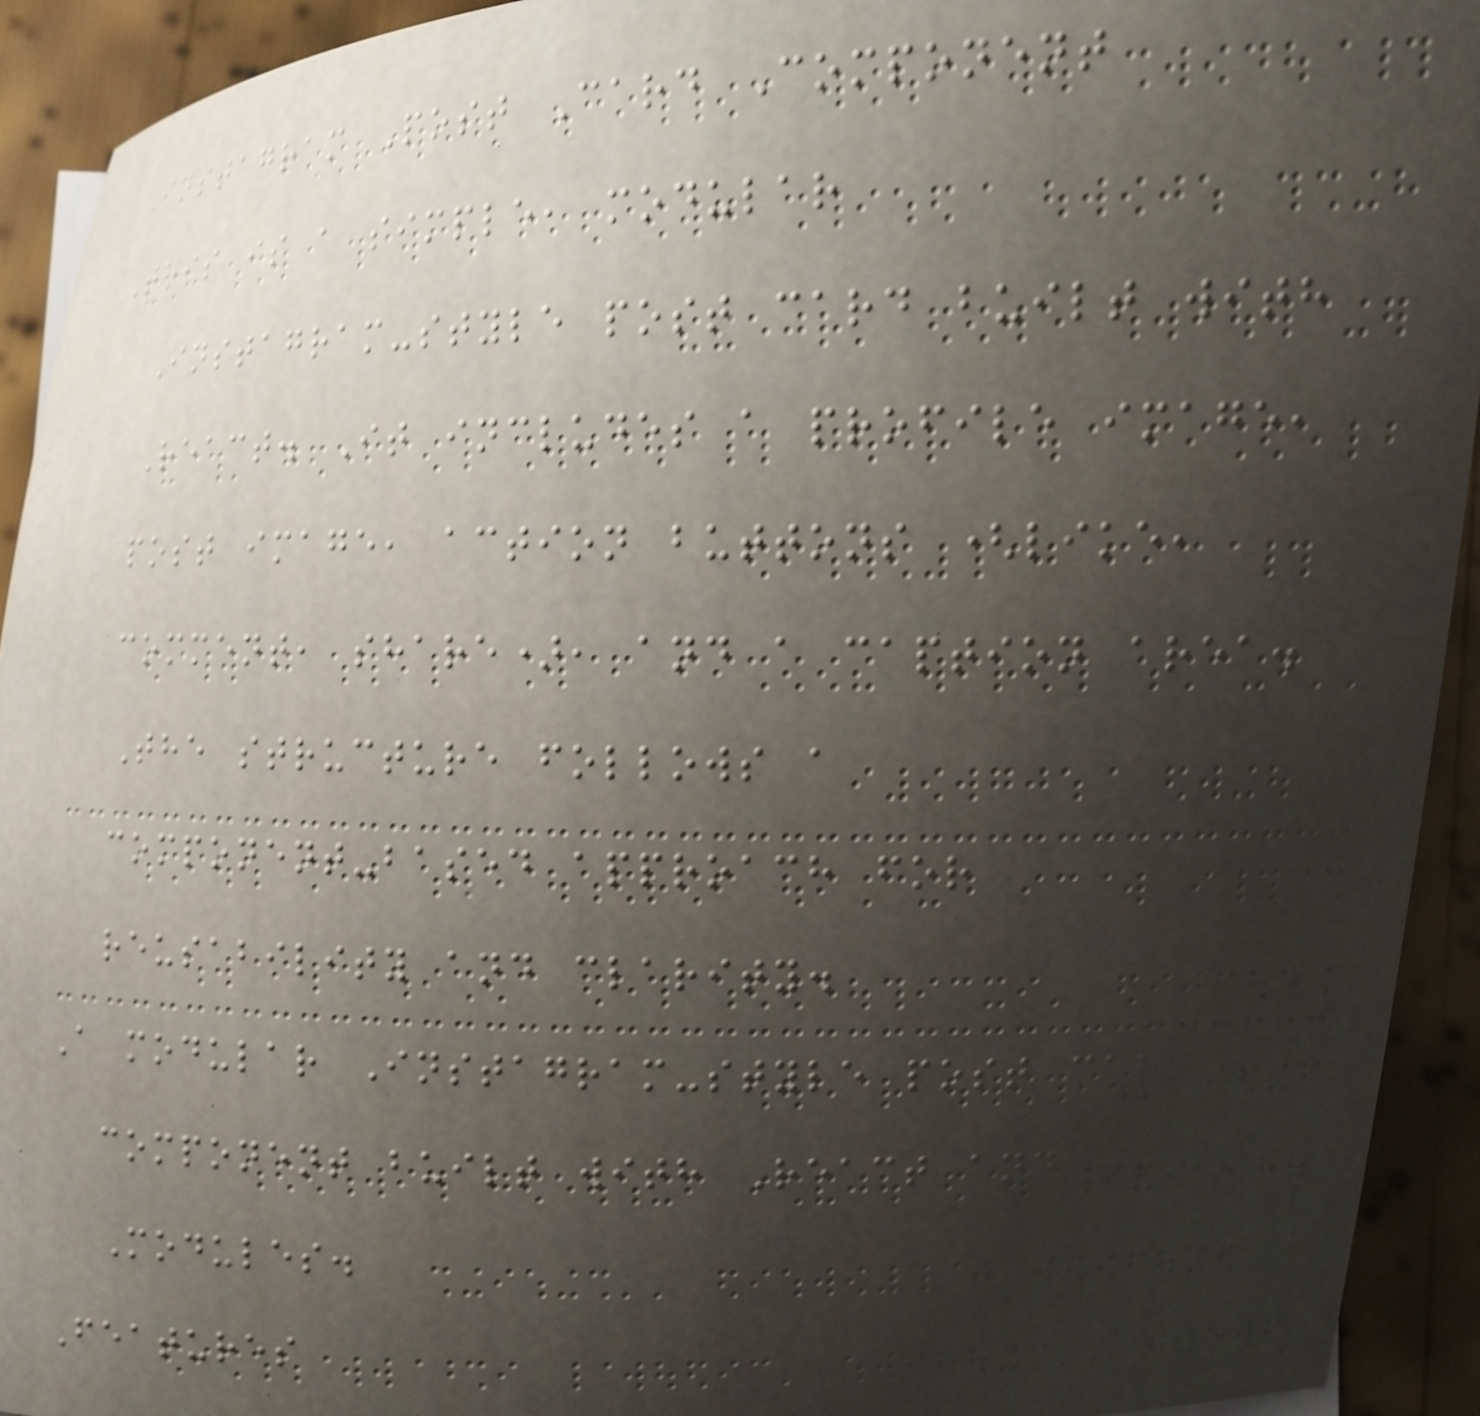Instagram Post Card Component
This is a simple, modular
Instagram-style post card built with
React. It includes a profile image,
post image, action buttons (like,
comment, share), and a caption area.
The structure follows a
component-based approach for
reusability and clarity.
A modular Instagram-style post card
component built with React and CSS
Modules.
Features
